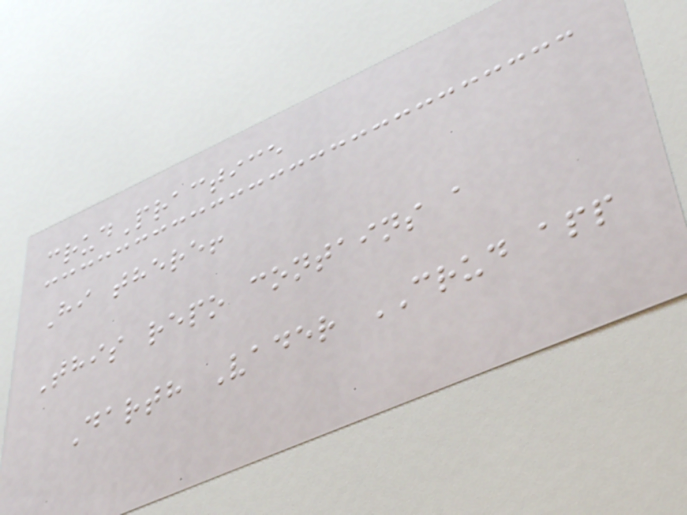crudPractice
Hi there!
This repo contains a
Darth Vader CRUD app
